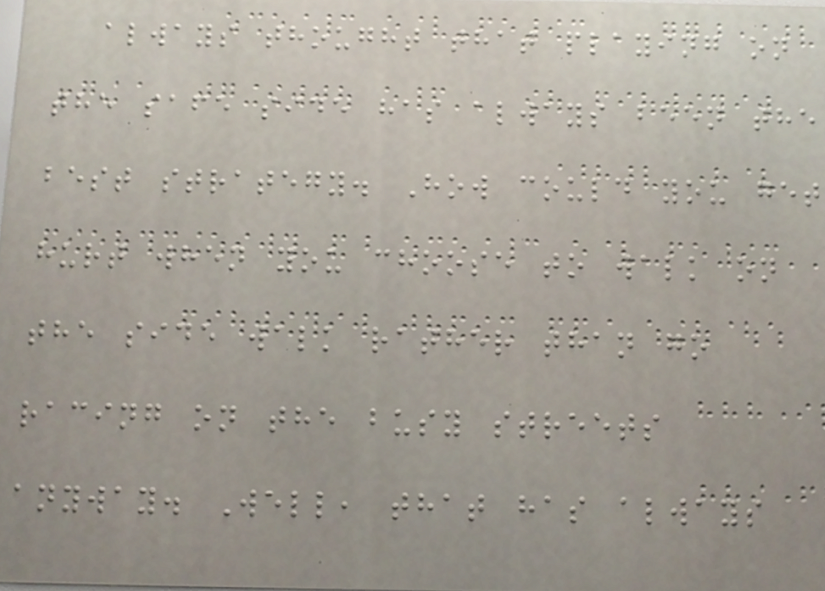always thought that playing on
the safe side has always been the
best strategy. How could you get
hurt when you choose to walk on
the side walk rather than go
racing on the busy streets
anyway. Well, that has always
